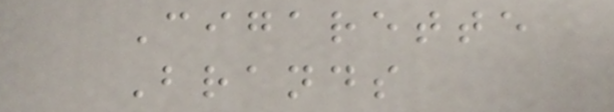Cigarette
Brands
